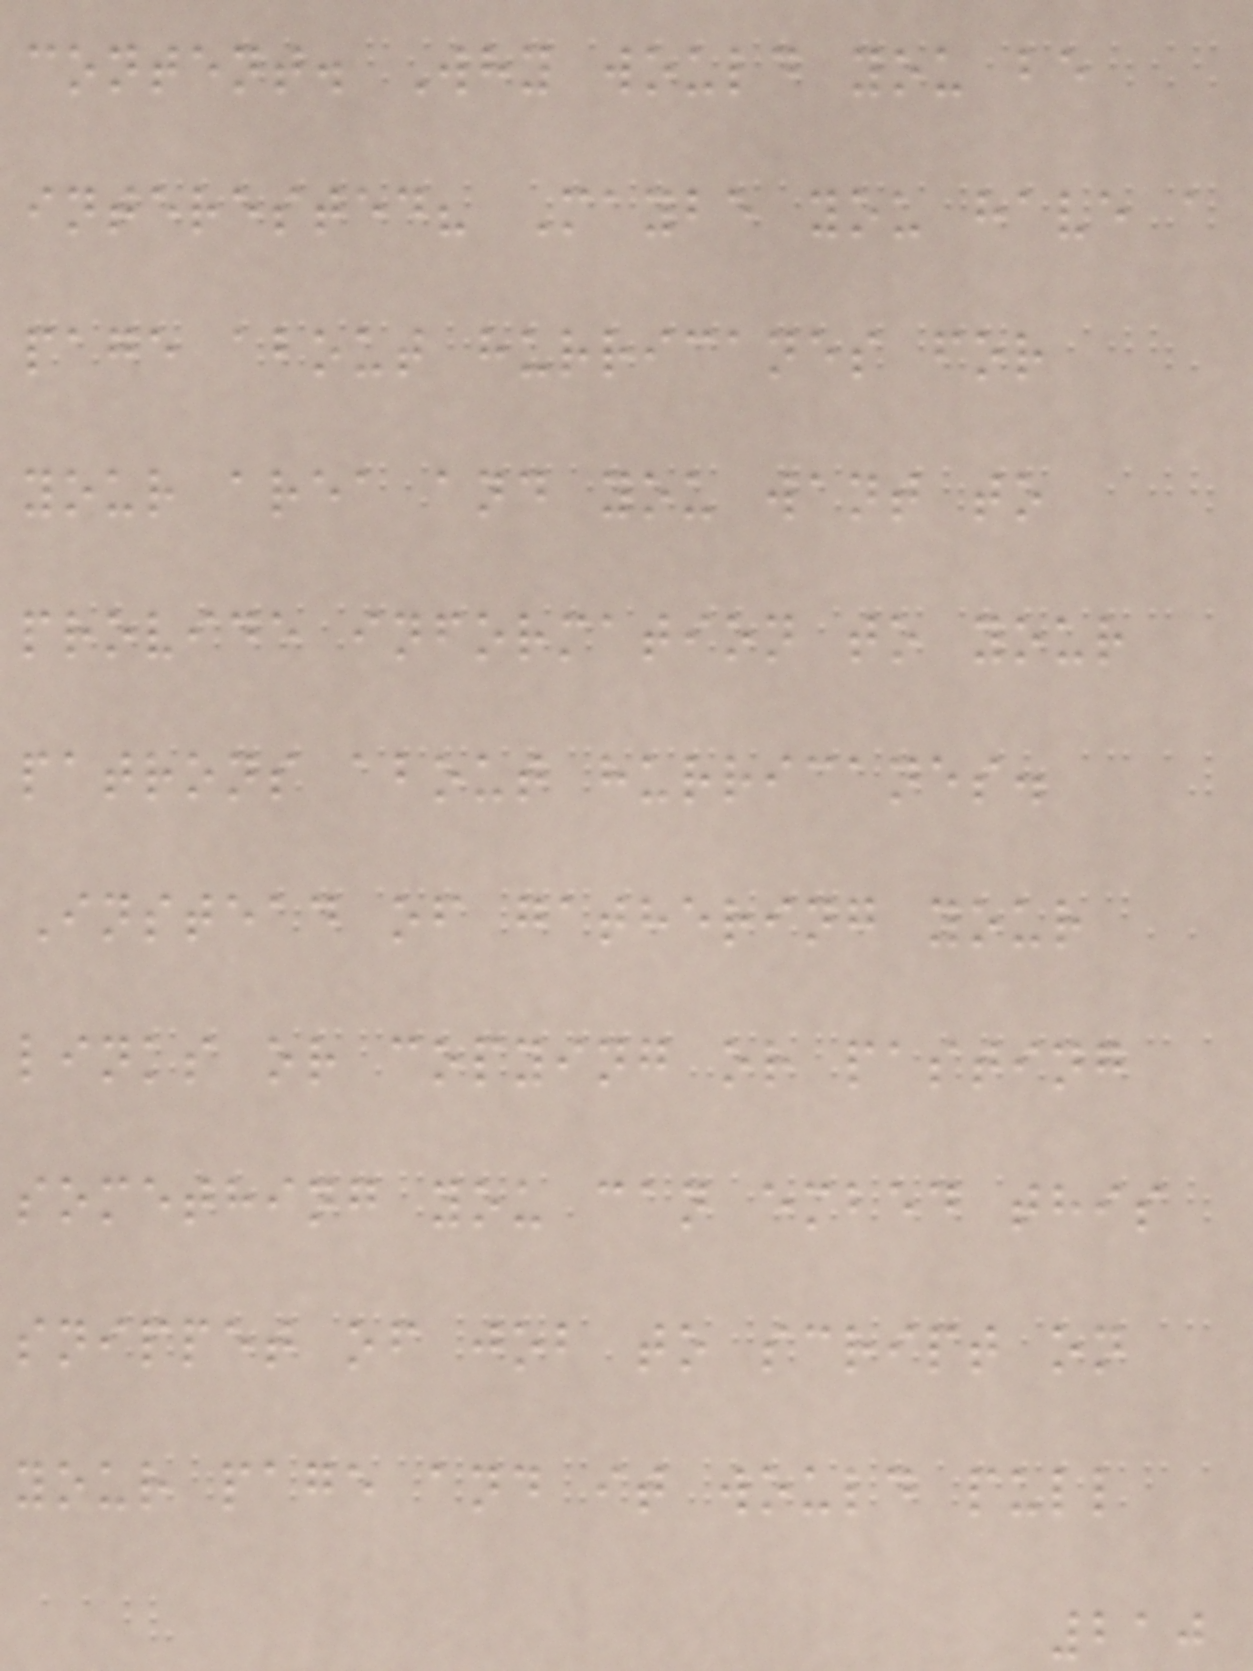content. Why would you be
interested? Maybe you have a
page about hurricanes for
your area and you want to
provide information to your
patrons about hurricanes.
Instead of gathering your
links or copying or pasting
something you can embed this
snippet of job to script on
your page and it would pull
210
